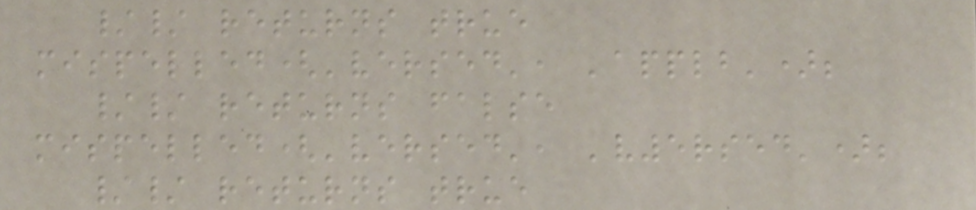// returns true
mispelled('versed', 'applb');
// returns false
mispelled('versed', 'v5rsed');
// returns true
